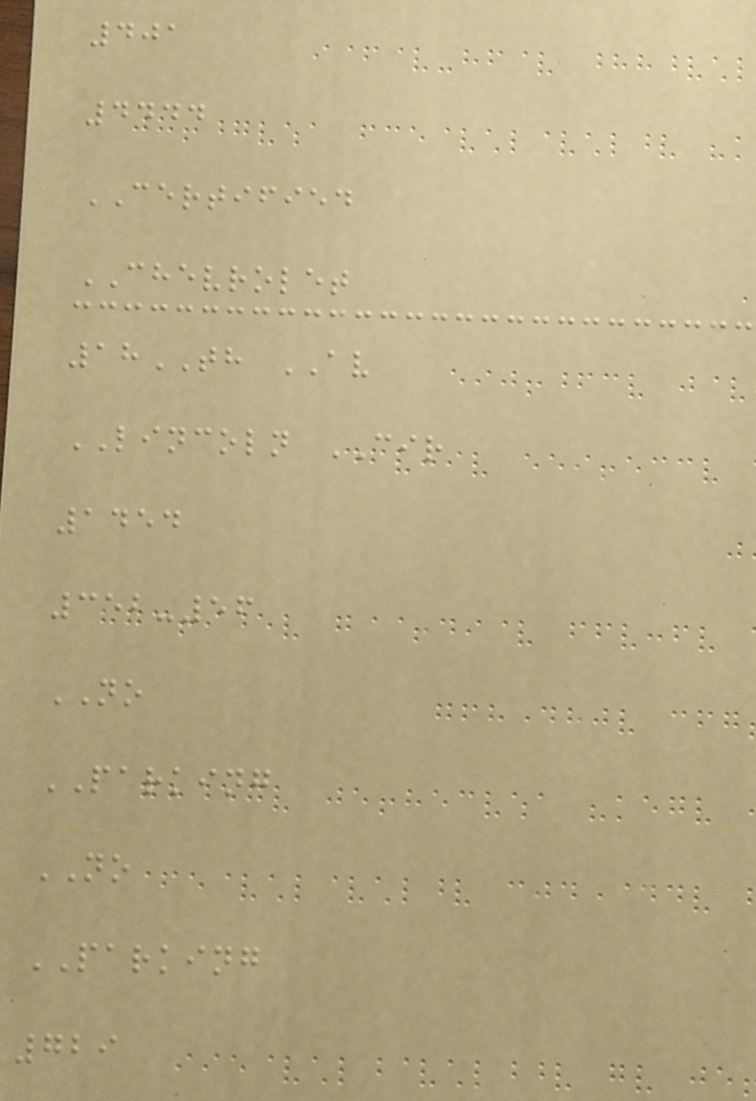401
4444
CERTIFIED
CHEVROLET
18TH AV
LINCOLN CIR
1454
352-56
NO
PARKING
NO
PARKING
729
